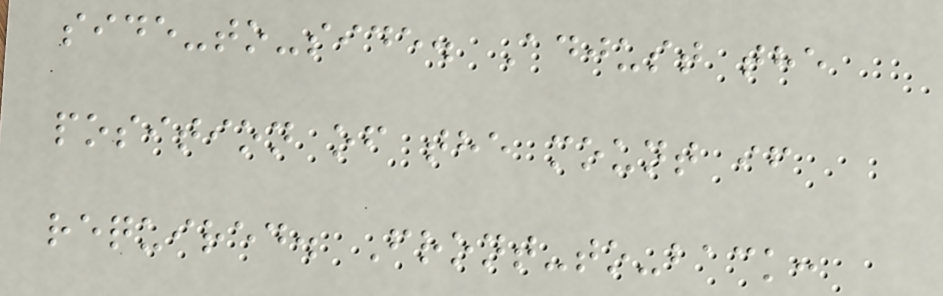side-to-side. Adjust the
position of the mount if
required. Front-to-back:
